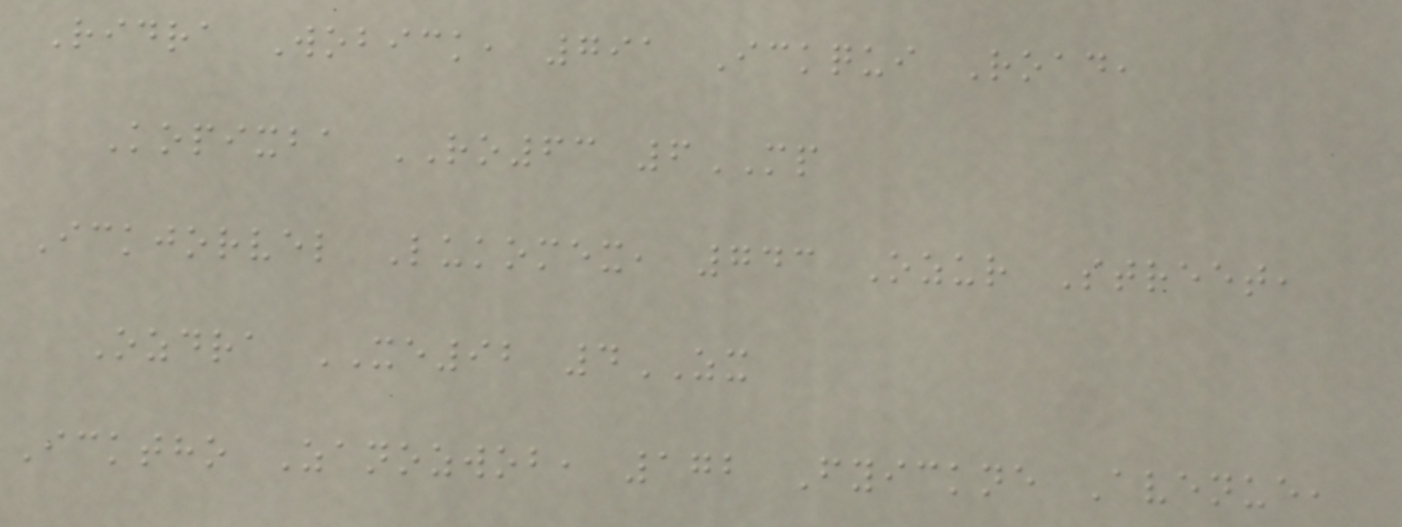Ridra Wobick, 791 Ickqui Road,
Kopixba RO63 6MP
Ickjorvel Lukomex, 743 Ozur Street,
Ozdra XE92 4ZX
Icktho Zanozwob, 172 Fyickne Avenue,
